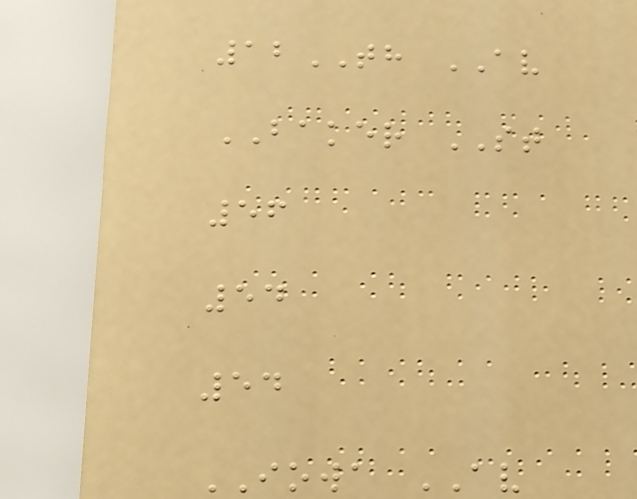12TH AV
BAKER ST
56
54
54
IOWA AV
